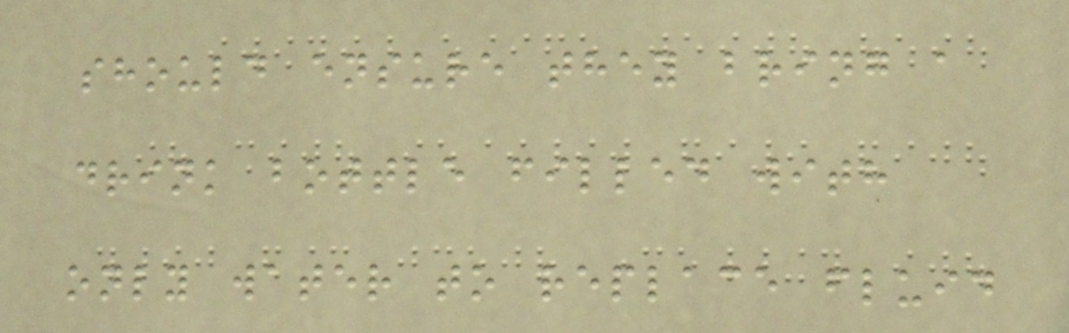should ensure they bring a
drink bottle filled with
only water to replace fluid
